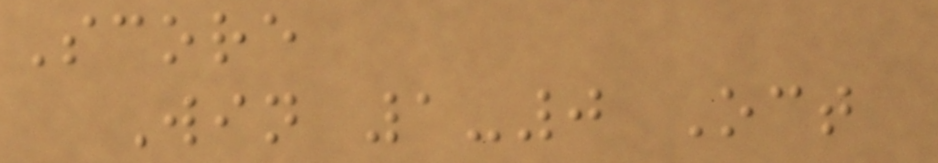Score
Win 1-0 Oct
